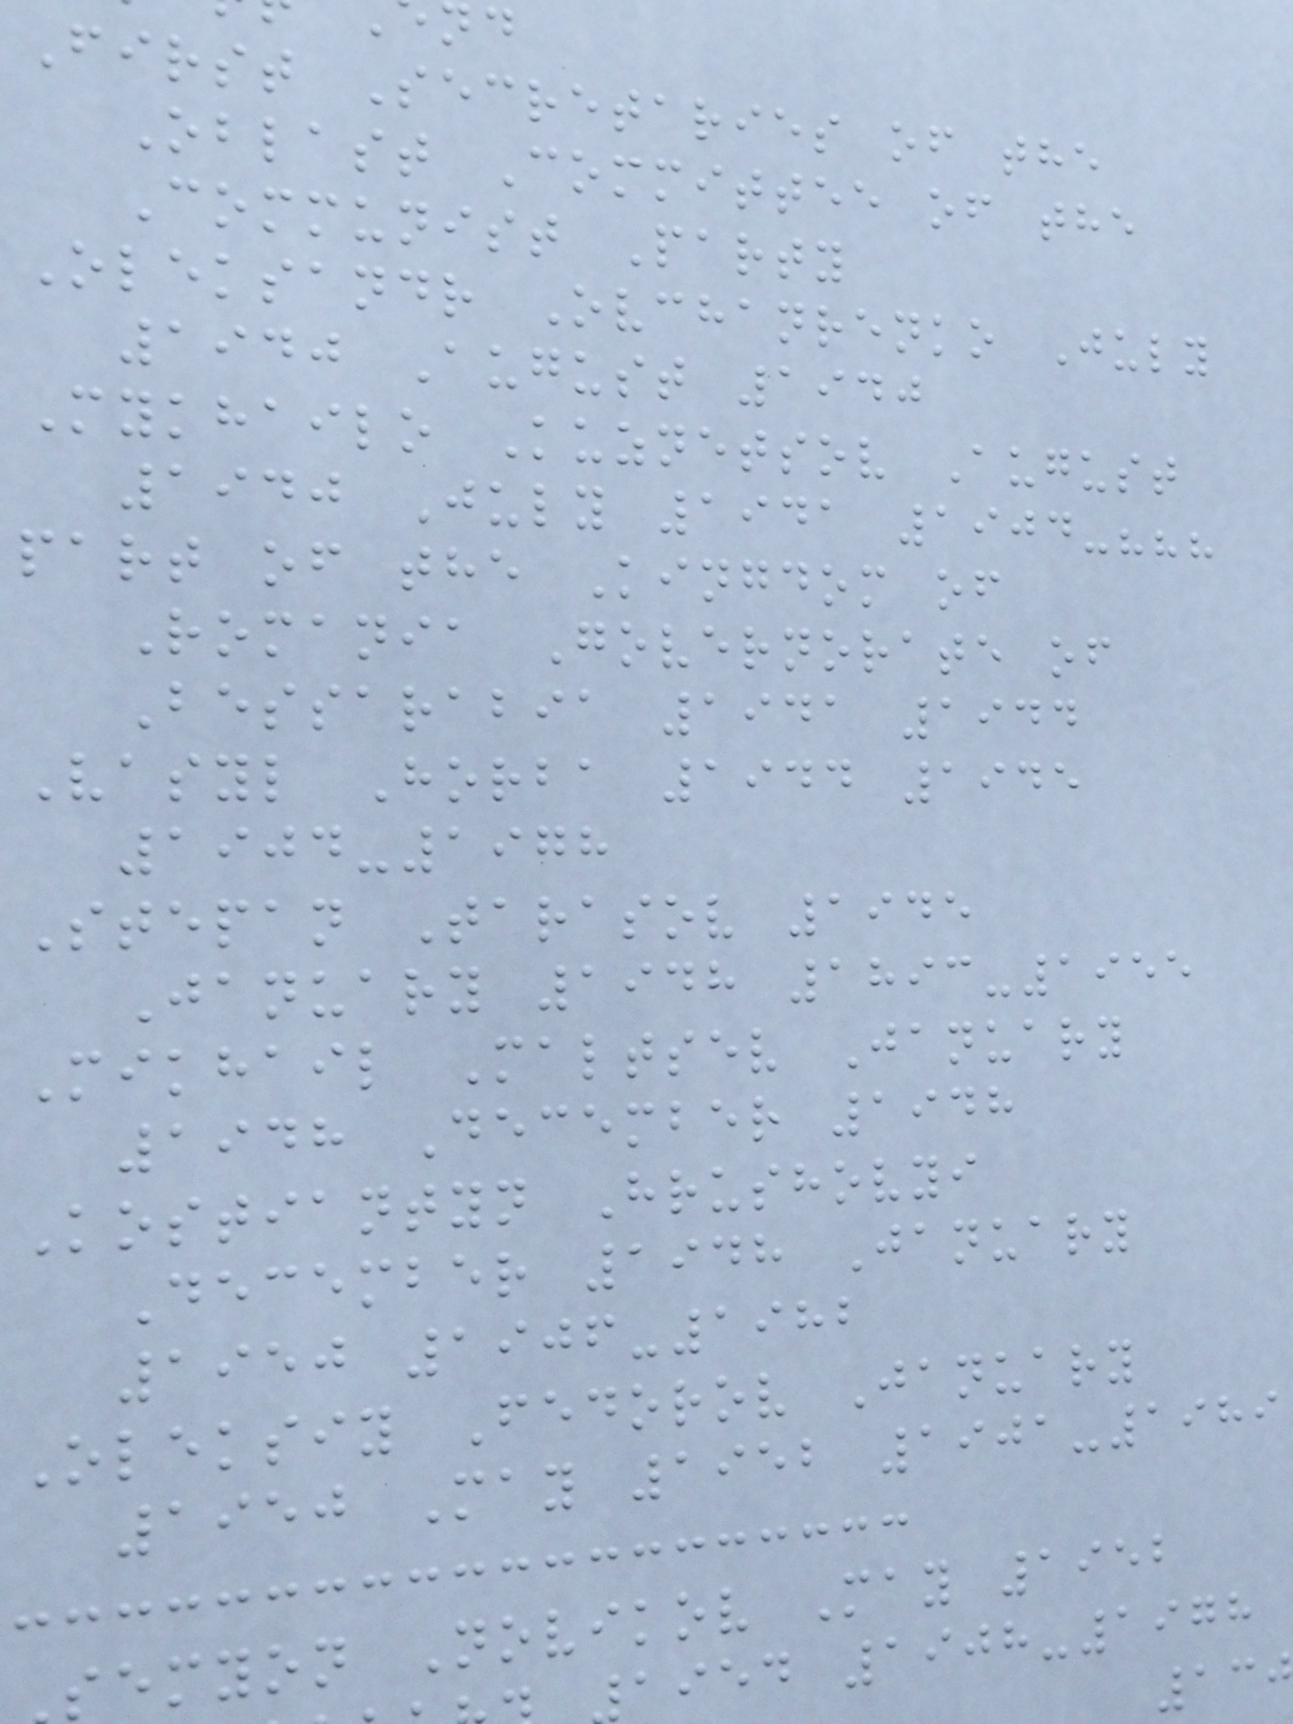First Secretaries of the
Oblast Committee of the
Communist Party
Oleksandr Ovchanrenko July
1940 August 1940
Mykhailo Kuznetsov August
1940 July 1941 1904-???
part of the Kingdom of
Romania Governorate of
Bessarabia 1941 1944
Vasyl Horba 1944 1945
1904-1978
Stepan Tarasov 1945
January 1948 1893-1955
Mikhail Maltsev January
1948 December 1948
Kostiantyn Hrushovyi
December 1948 January
1950 1906-1982
Oleksiy Fedorov January
1950 May 1952 1901-1989
semyon Novikov May 1952
aied 1908-1978
130
